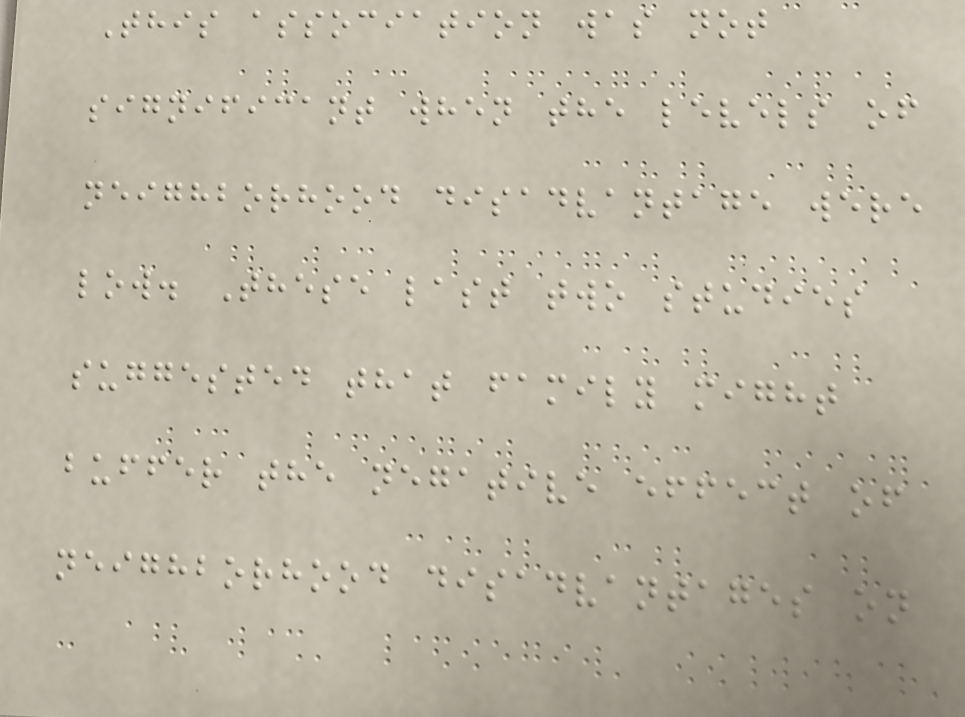This association was not
significant when the levels of
neighborhood disadvantage were
low. These last two studies
suggested that family might
buffer the negative effect of
neighborhood disadvantages on
